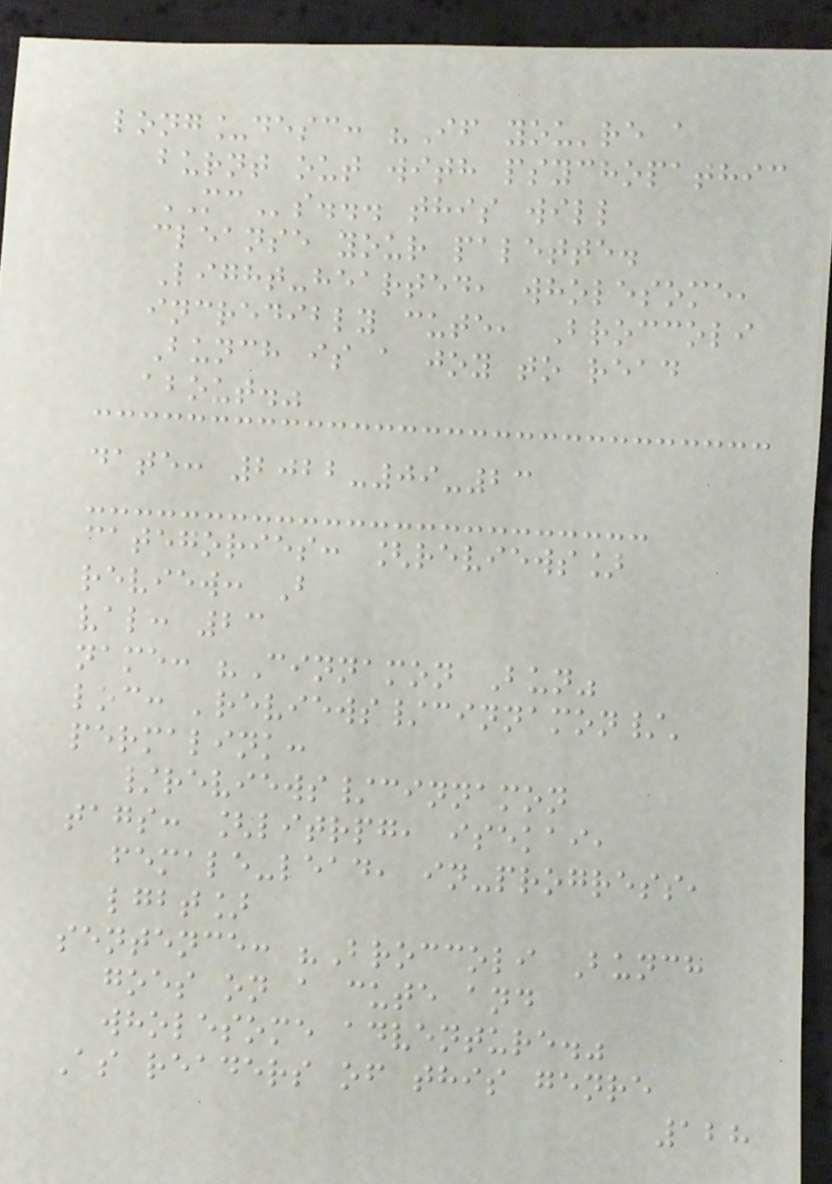long_desc: "If you're a
burnt out with psychopathic
MCs... this will
cleanse your palette.
Light-hearted, wholesome,
incredibly cute, Broccoli
Bunch is a joy to read
about."
date: 2022-09-23
categories: [reviews]
review: B
val: 23
name: "Cinnamon Bun"
loc: 'reviews/cinnamon/'
permalink:
/reviews/cinnamon
tags: [litrpg, isekai,
female-lead, in-progress,
lgbt]
sentence: "Broccoli Bunch
goes on a cute and
wholesome adventure."
As readers of this genre
128
